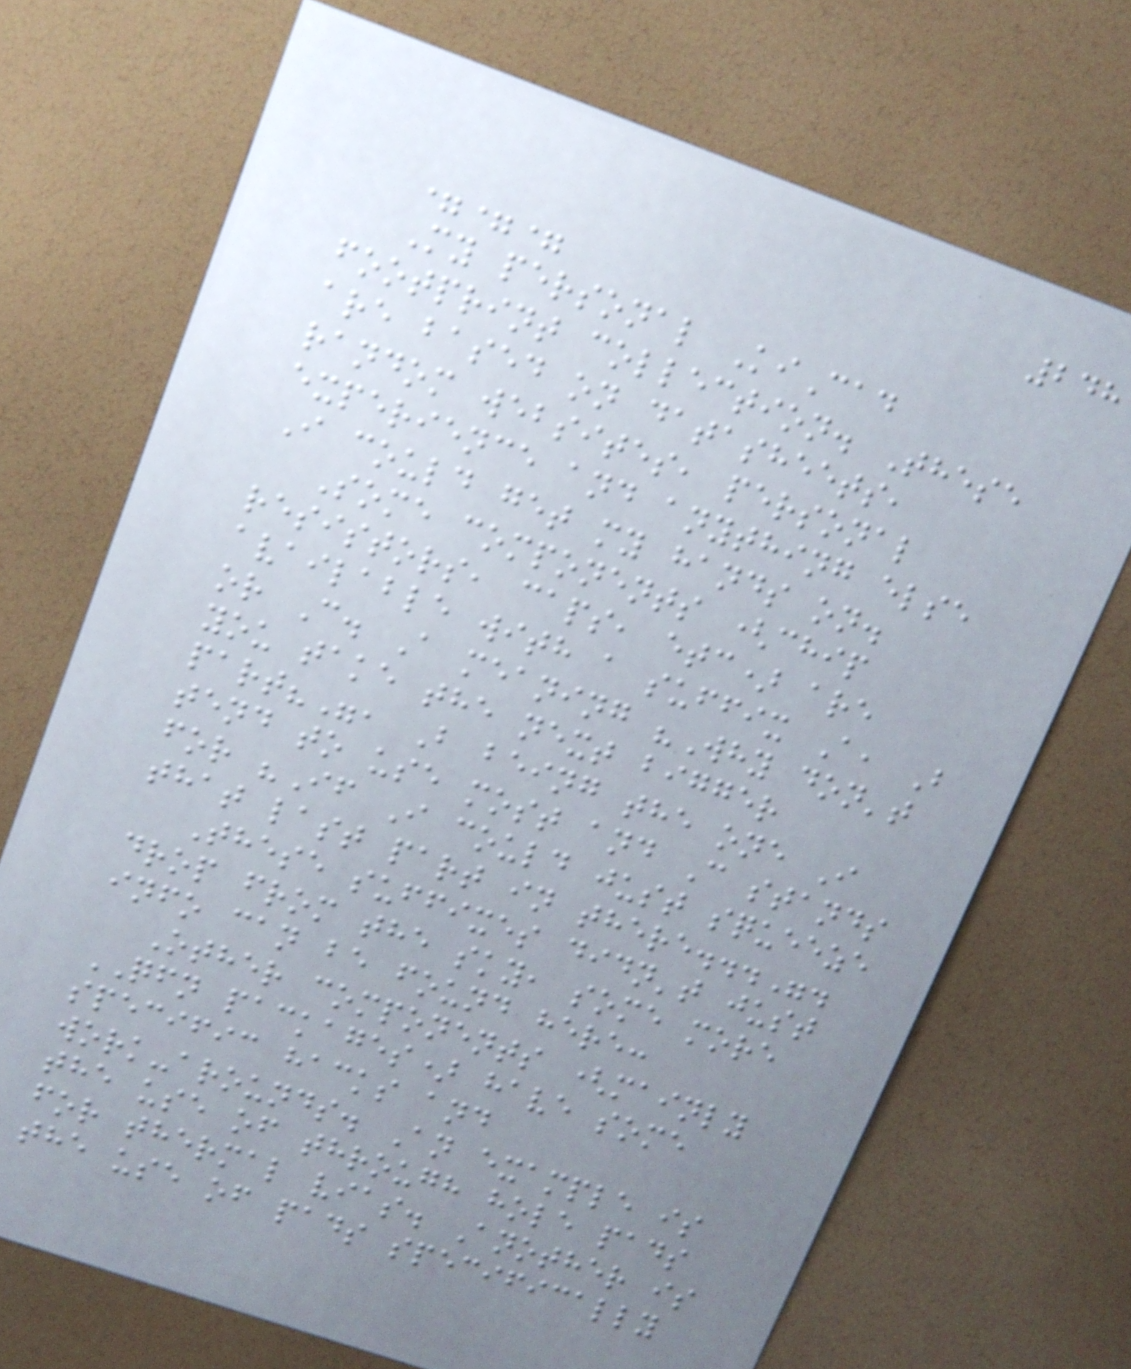248
===
My personal KiCad
footprint collection. These
are based on datasheets,
random websites, personal
experience and anything else
I could get my hands on.
Some components (chip
resistors, caps, etc) are
available with a suffix A, B
or C. A meaning "Why don't
you take the next bigger
part?", B being the one I
tend to use most and C stands
for "If I could just squeeze
that last part in there...".
These suffixes didn't just
drop from the sky, some more
info can be found here:
Other components (mainly
QFN packages) have some
specific hacks and
work-arounds. An example is
the use of through hole pads
for thermal vias. Another is
the use of pads specifically
